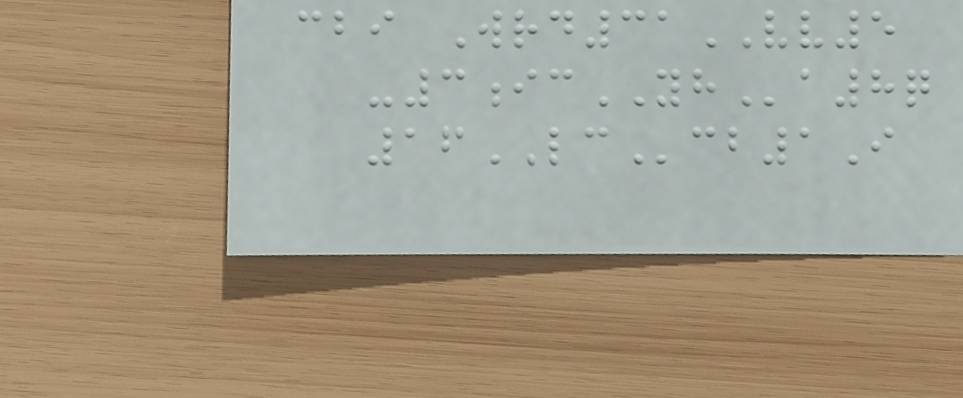cbi Wrd31VV5
-3icYHa8q
16LCcb1I
